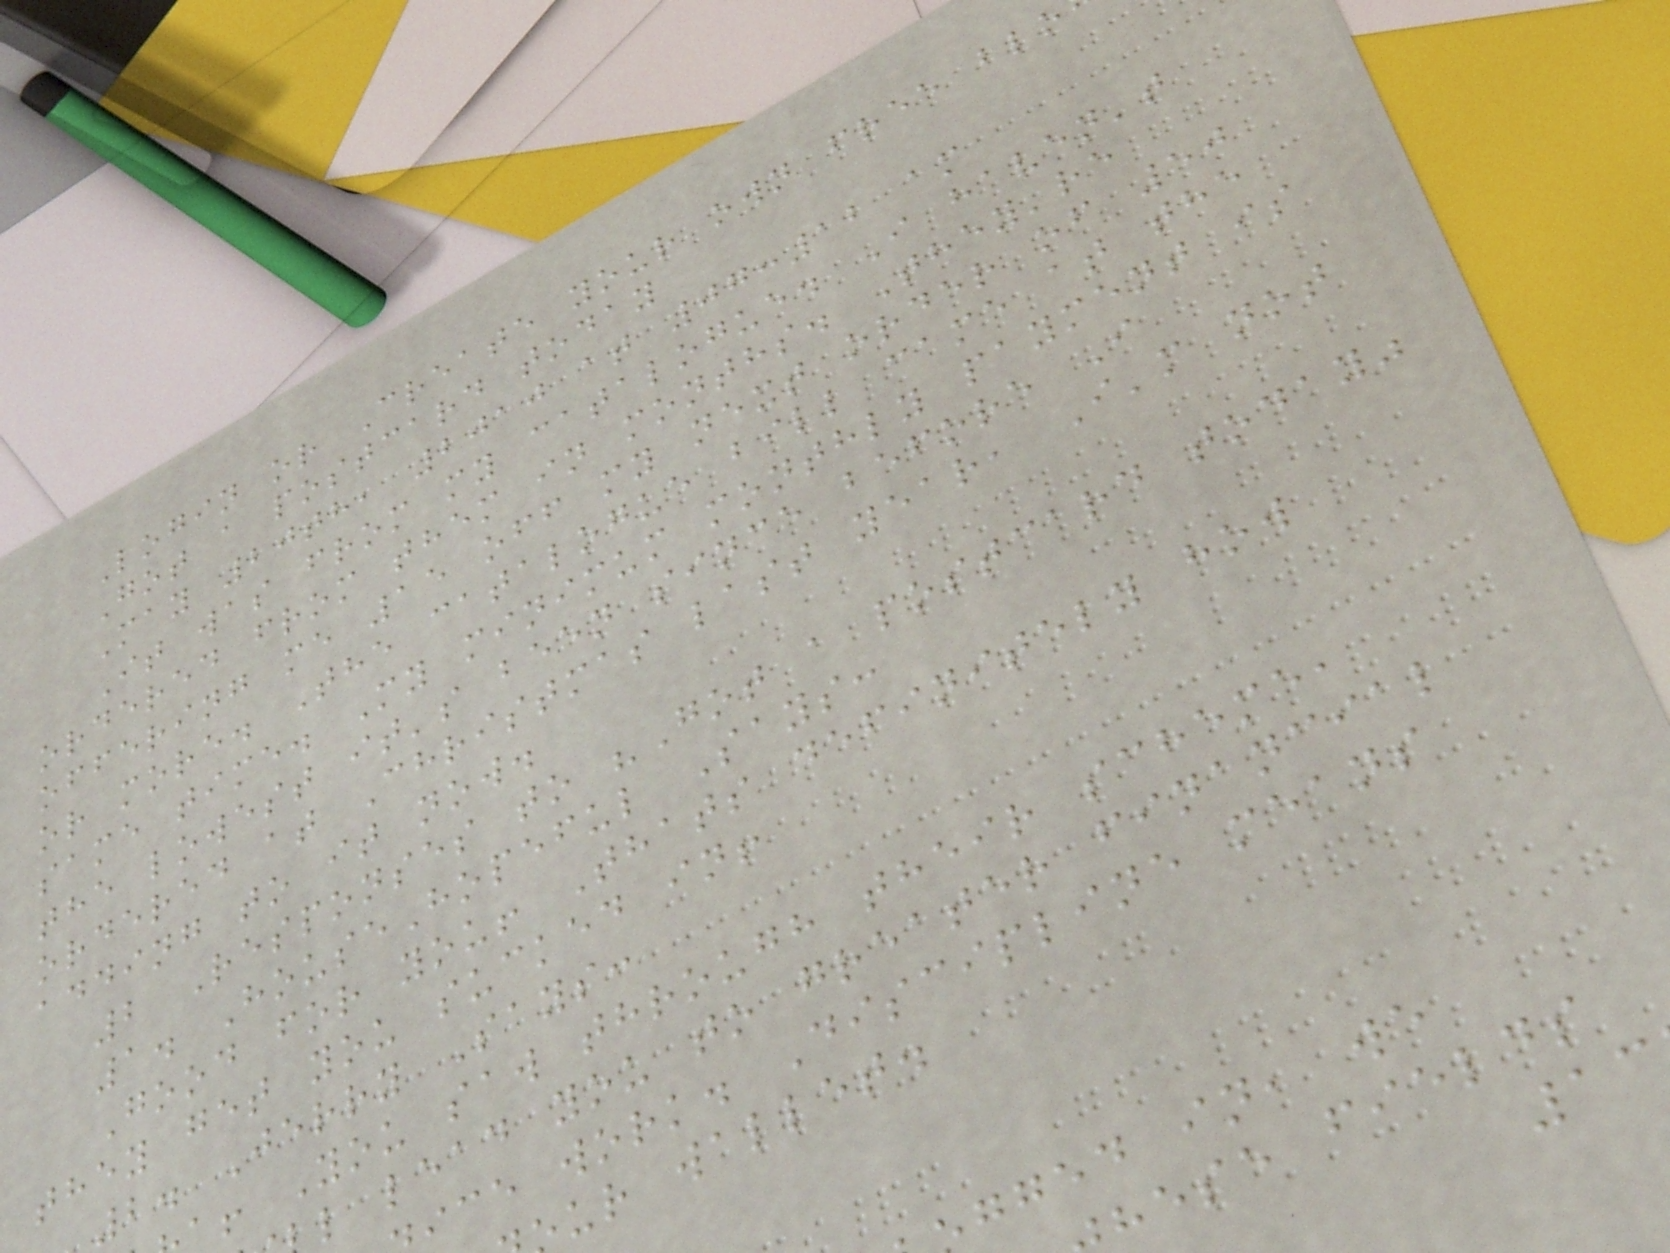Login or Create your own free blo
Got a postcard today
May 20th, 2010 at 07:12 am
It was from my catalogue. I haven't
ordered from them in months. They're
offering me 15 off my next order of 50
or more. The catalogue bill came at the
same time. My minimum monthly payment is
the lowest it's been since before I
ordered at Christmas last year, I'm not
adding to it now.
2 Responses to "Got a postcard today"
1. HouseHopeful Says:
Good for you! Thats definitely how
they get you sucked in!
2. Jerry Says:
! You saw through their scheme,
l lead you to greater financial
ice work. Discipline means
ur wallet.
gged in, we
hese fields
